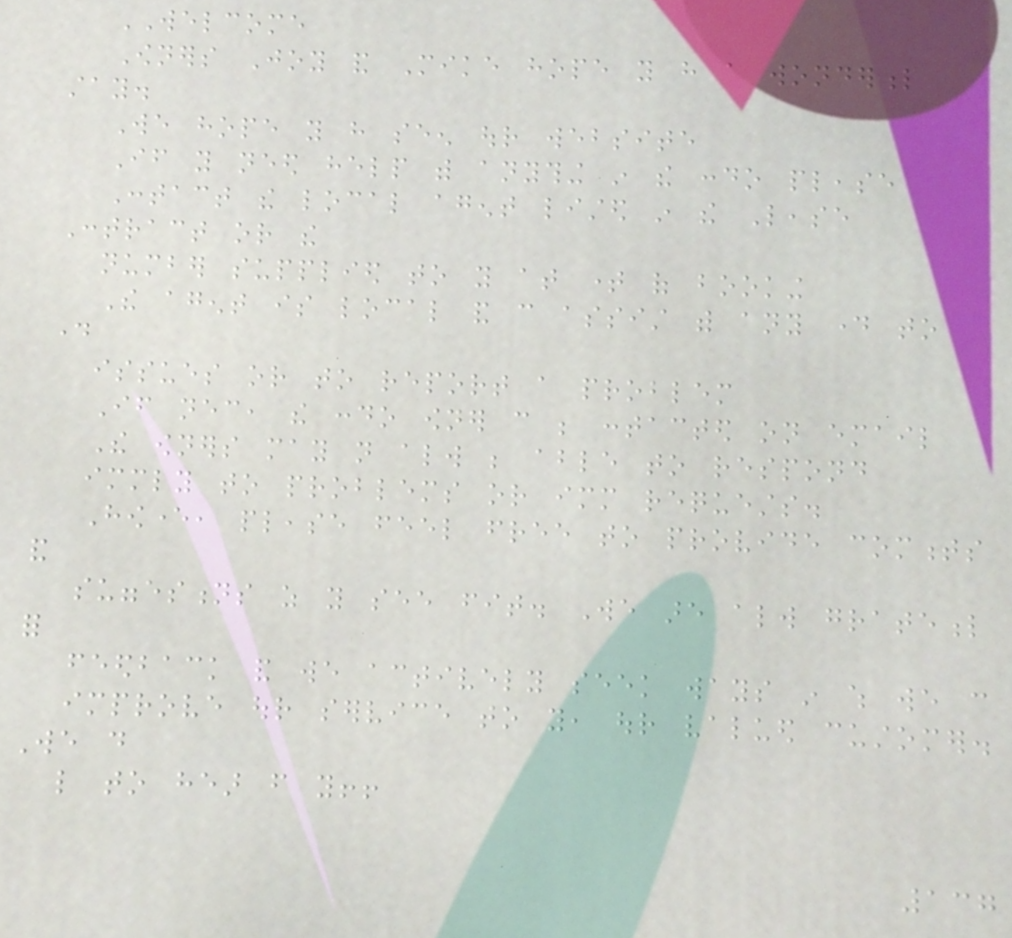WELCOME
Owners Joy and Mike hope you have a wonderful
stay.
We hope you have seen our website
If you need help with anything in the condo please
Contact the local agent listed in the Lease
Contract or the
number supplied to you at time of booking
The agent is local and can assist with any day to
day
issues or to report a problem
If necessary, the condo owner can be contacted on email
The owners may not always be able to respond
immediately to problems or immediate requests.
However, please feel free to provide comments
and
suggestions as you see fit. We are always grateful
for
feedback and we actively seek ways in which we can
improve our service to you, our valued customer.
We do
like to hear from you!!
137
